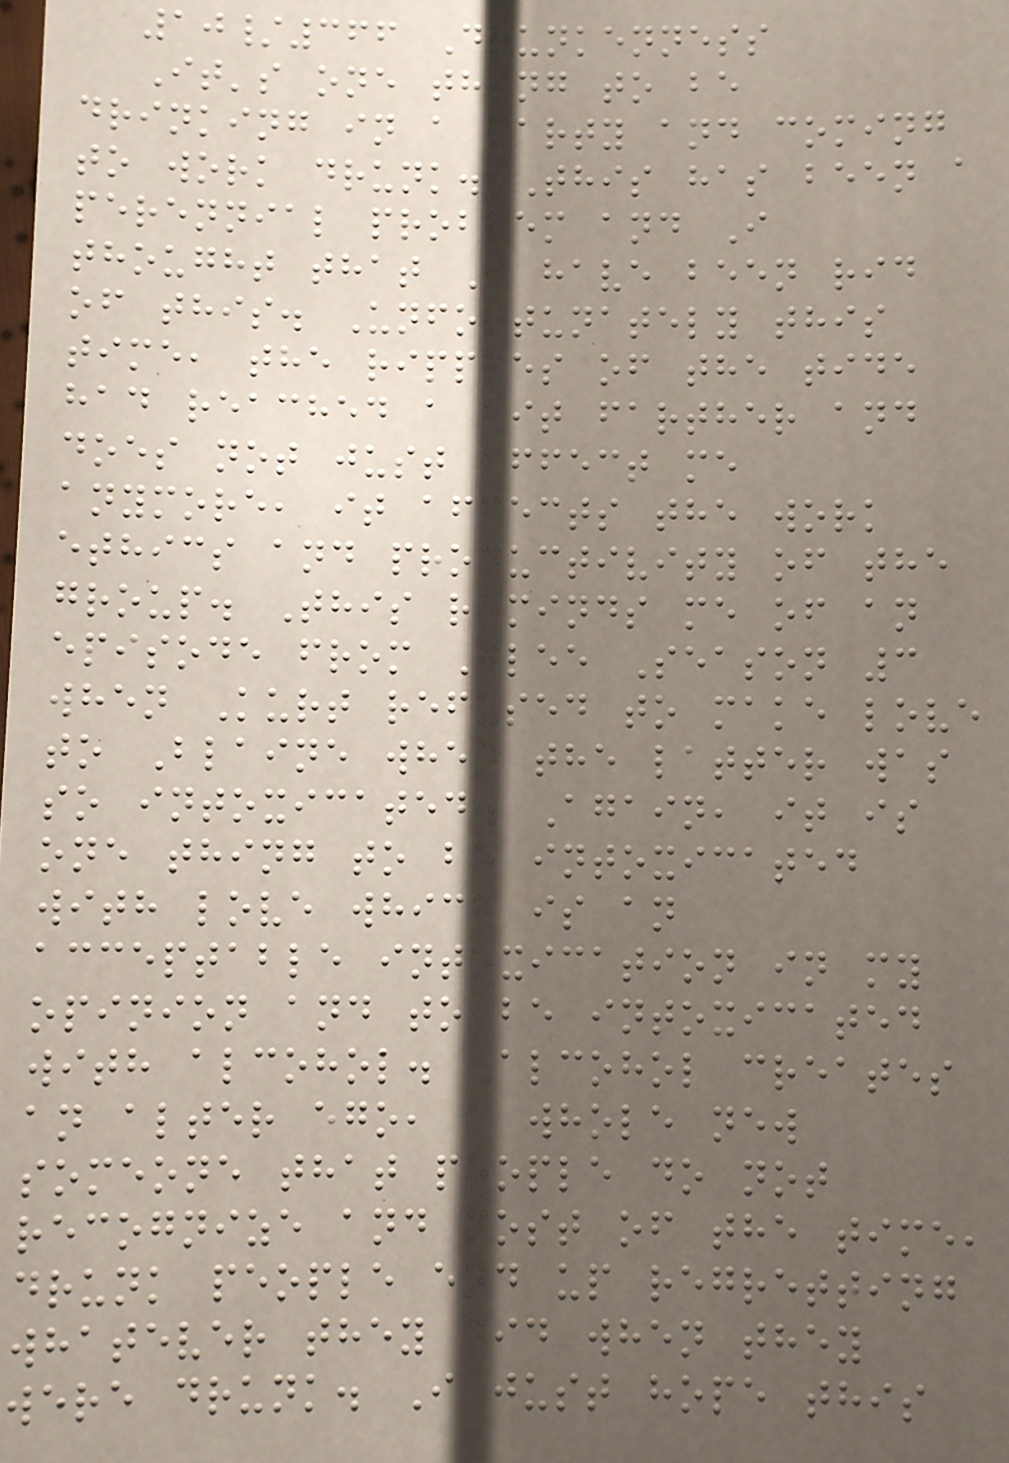10/366 Drunkenness
It's one thing to be
drinking in a party and coming
to work drunk. This has been a
perennial problem and I
thought that I have been rid
of this. Unfortunately this
time, the ripples of the tide
had reached a bit farther and
does not just affect me
anymore, it affects the work
ethics and productivity of the
group. This reminds me of an
episode from Glee Season 3
when Kurt refused to make love
to Blaine when the latter was
so intoxicated. Again, it is
one thing to be intoxicated
with love which is an
acceptable intoxication in my
opinion and to be intoxicated
with alcohol. Alcohol creates
an alter ego, a whole new
someone that people do not
recognize and most of the time,
drunk people end up regretting
whatever they did when they
were drunk. I just hope this
